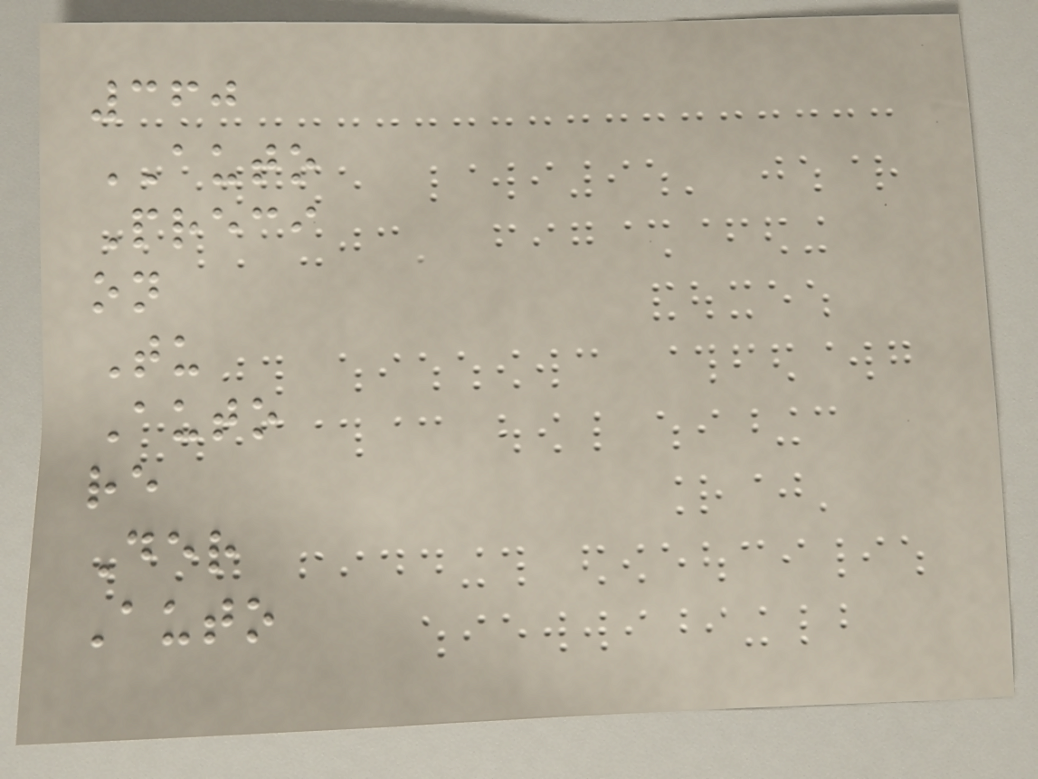360
AUTO
Preci
on
Tu
Auto
re
Der
Auto
